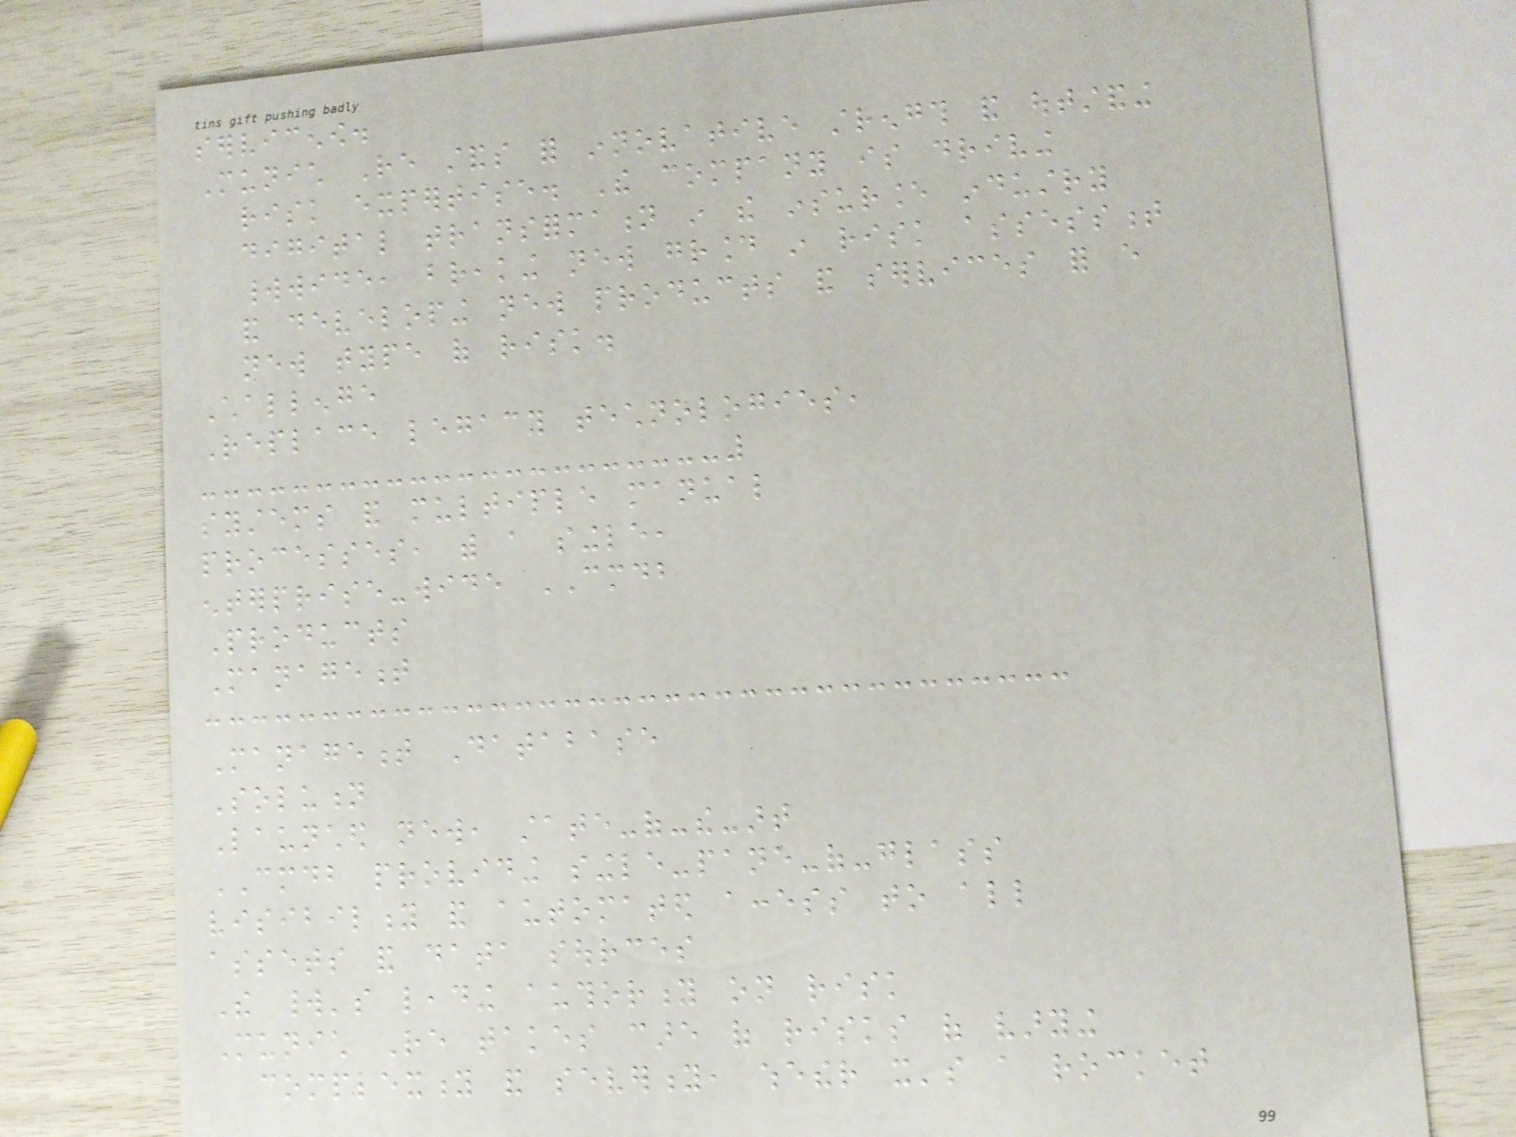servicenow.
Munich Re stands for innovative strength and outstanding
risk expertise. The company is driving
digital transformation in the insurance industry
worldwide, breaking new ground in risk assessment
and developing new products and services for every
new type of risk.
Challenge
Replace legacy technologies,
systems and multiple manual
processes, with a single,
enterprise-wide CMDB
Products
Management
Management Database
Solution
Launched new, state-of-the-art
CMDB providing single-pane-of-glass
visibility and automated access to all
assets and data sources
The world's leading authority on risk
Munich Re takes care of risks of varying
complexity and severity, whether it's a rocket
